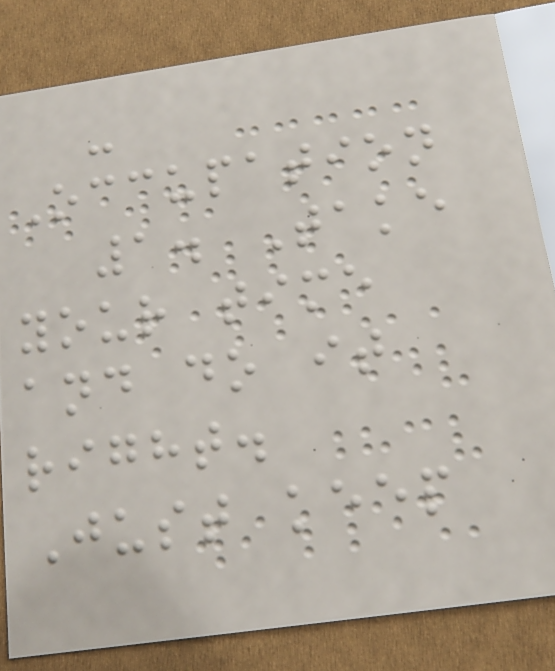-
Occupation
1. Take
your time
and do it
right.
Just keep
